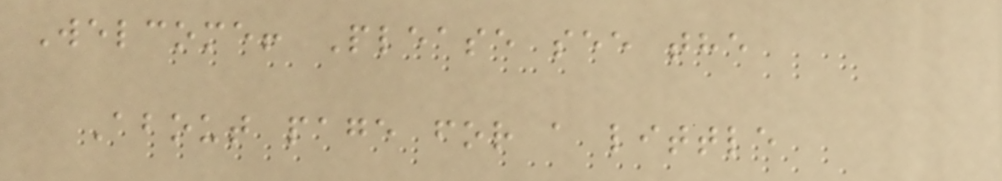Welcome! Please see the
About page for a little
